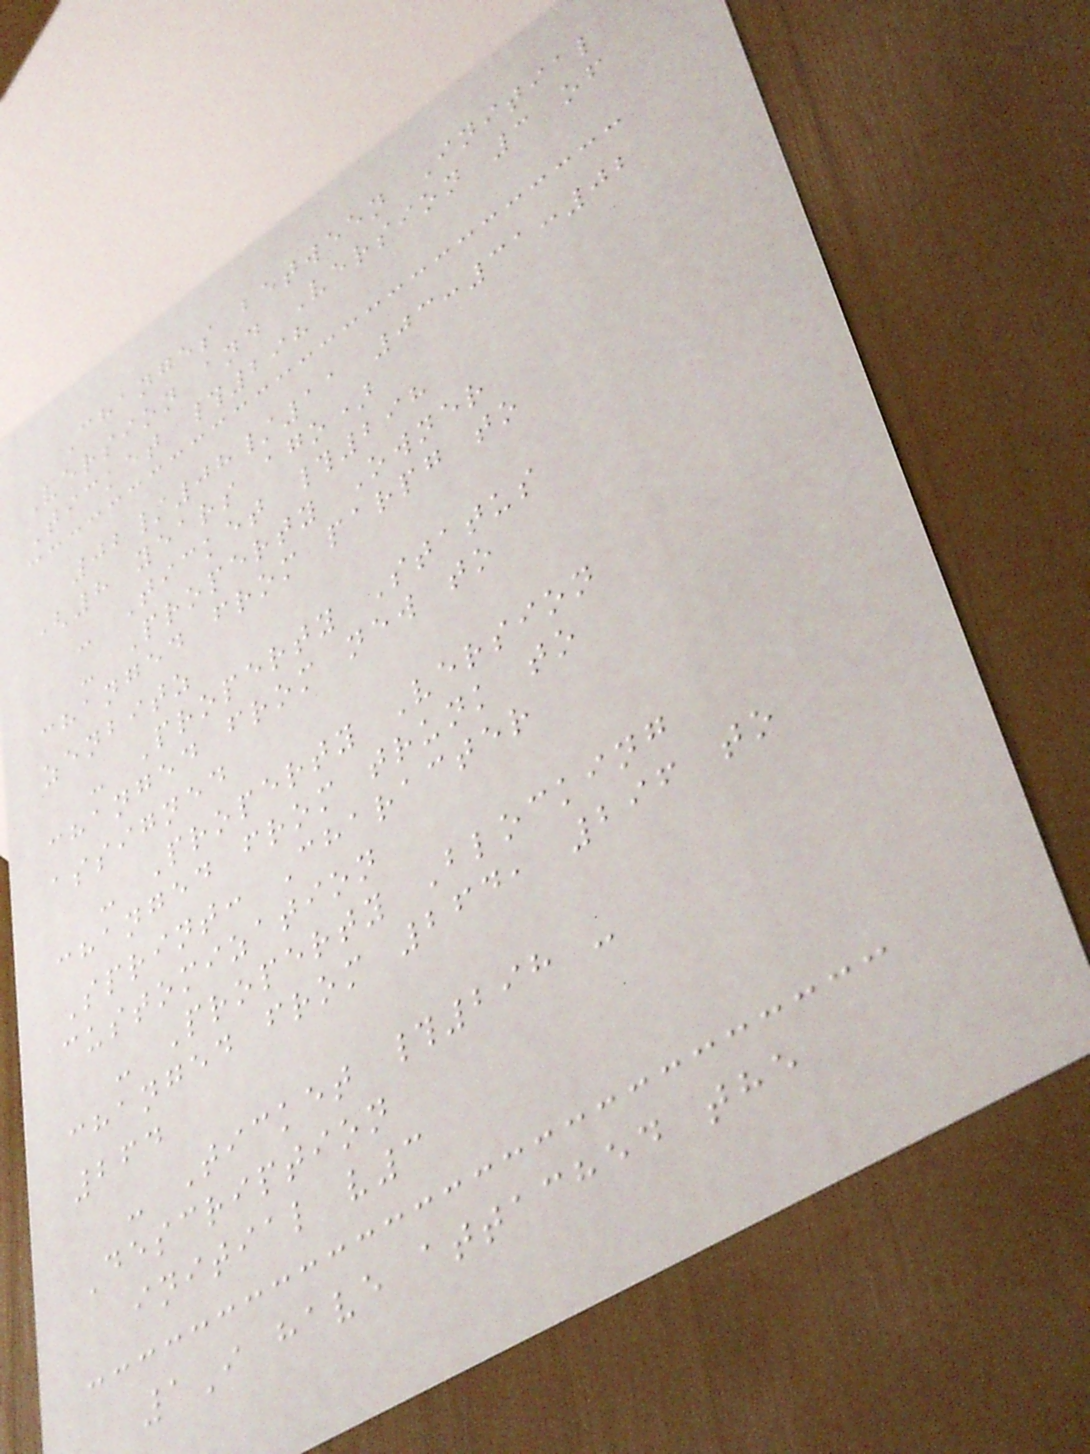Changes between Initial
Version and Version 3 of
Ticket #298
02/08/11 03:31:02
(8 years ago)
- Ticket #298
- Property Owner
changed from parpg to
zenbitz
- Property Status
changed from new to
assigned
- Property Version
changed from trunk to
Sprint: Character
customization
- Property Blocking
changed from 264, 296 to
264
- Ticket #298 -
Description
initial v3
1I have attached the
